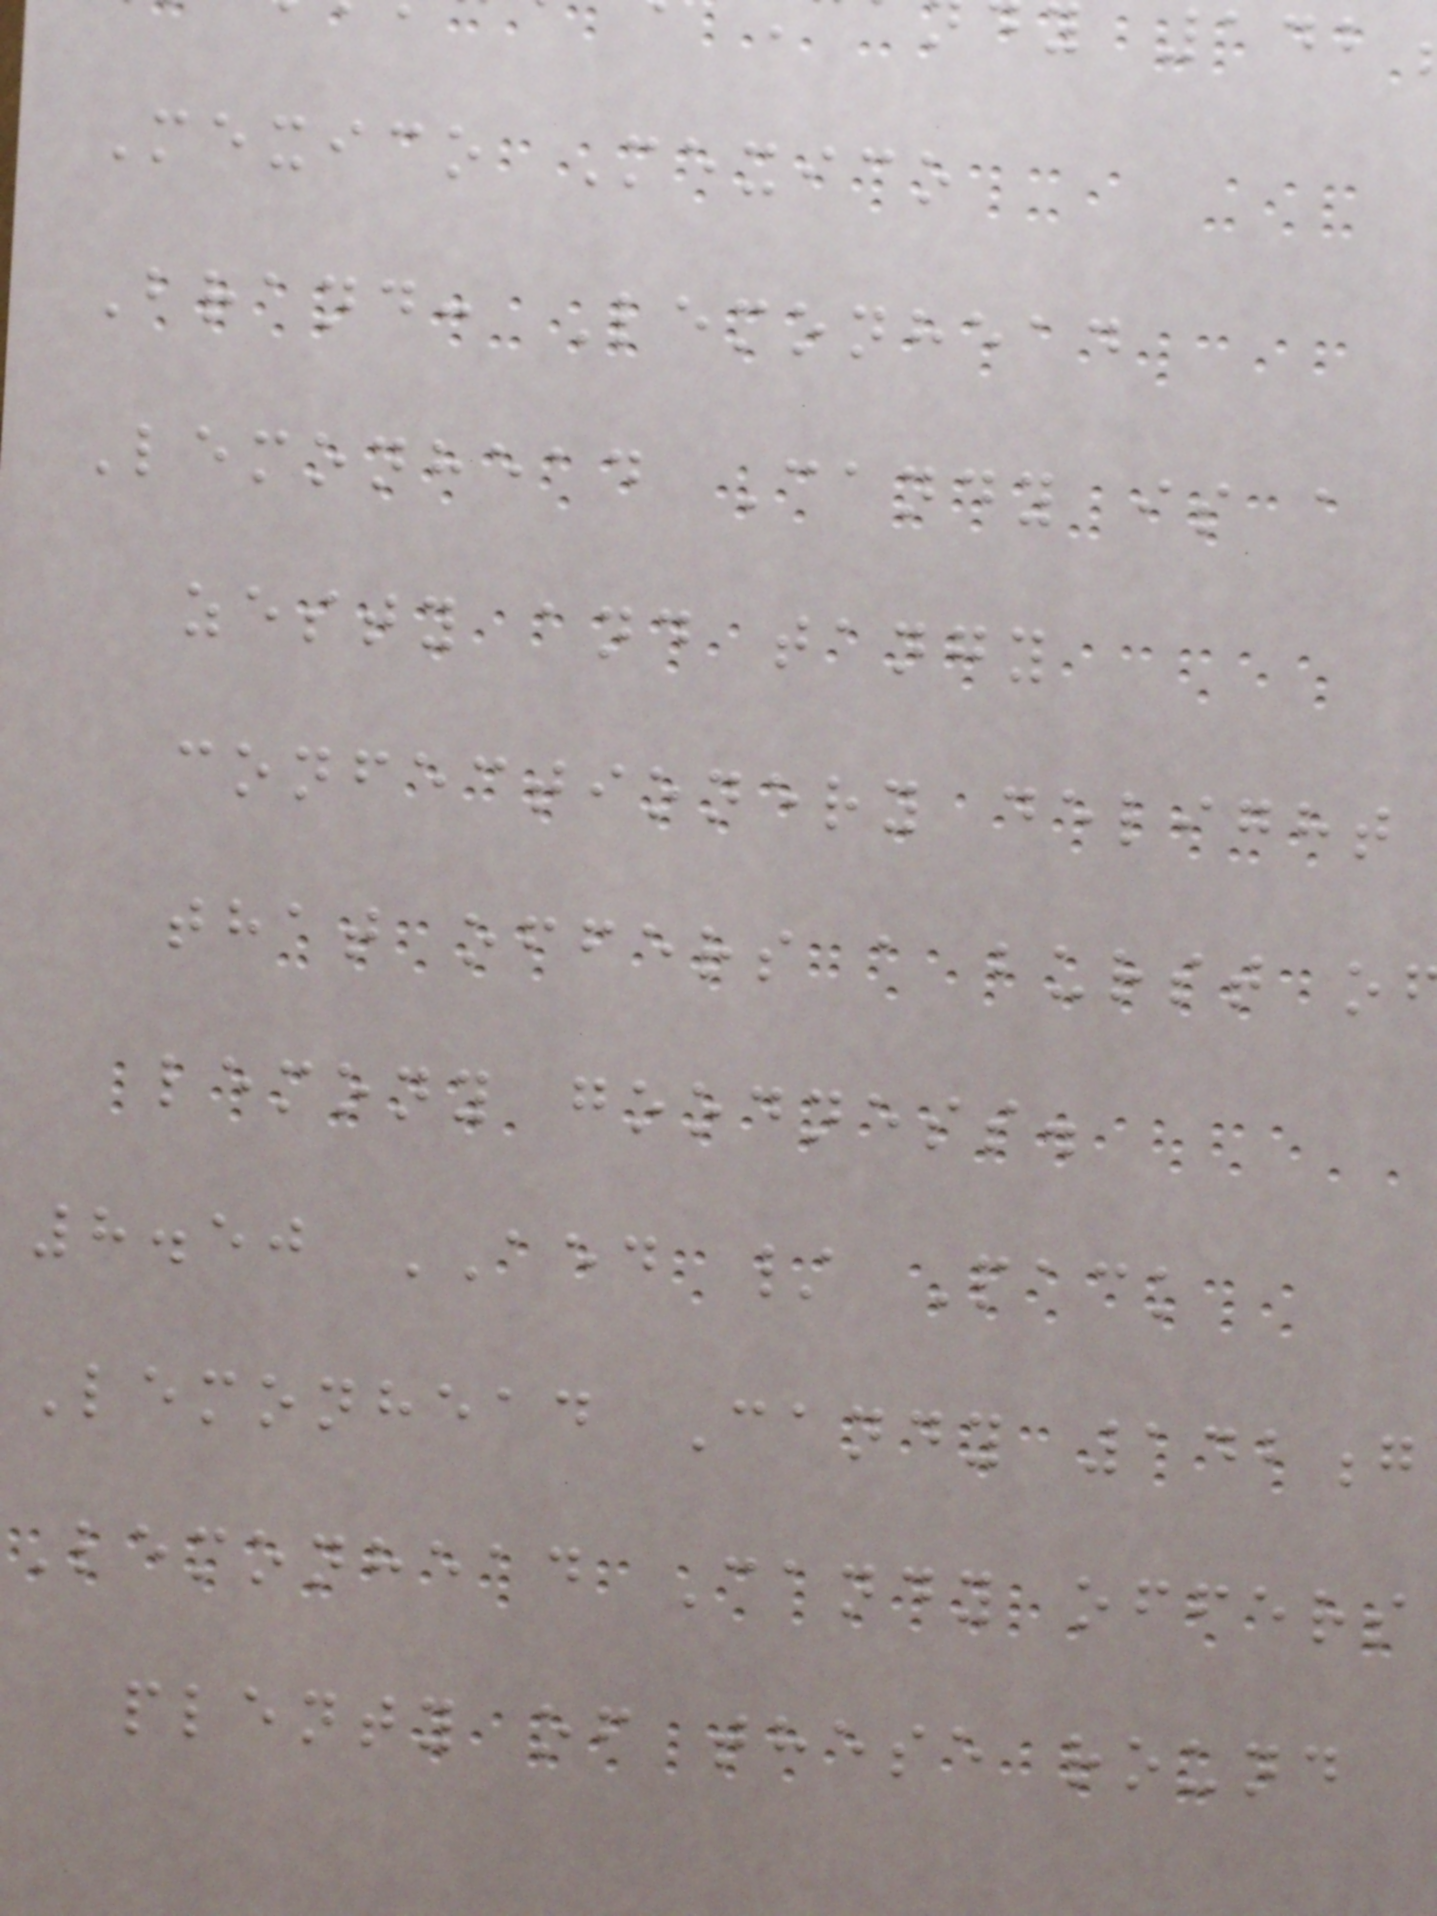Mexico Mexico
Brand: Lemonhead
Lemonhead Candy is a
zesty and tangy
confectionery delight
that offers a burst o
lemony goodness.
8.50 AED / Pack
Lemonhead Candy 142g
Lemonhead Candy offers
plenty of these round
